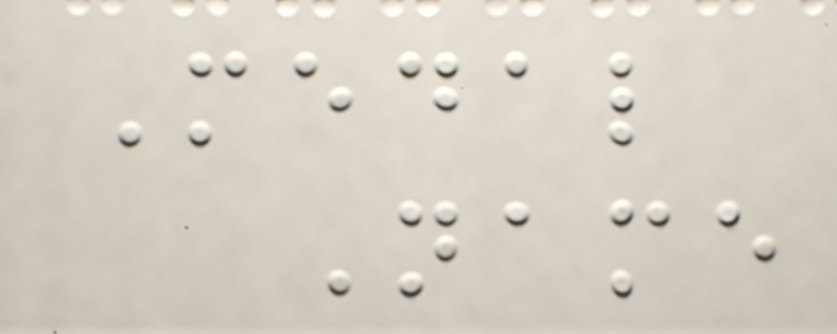Medal
Name
